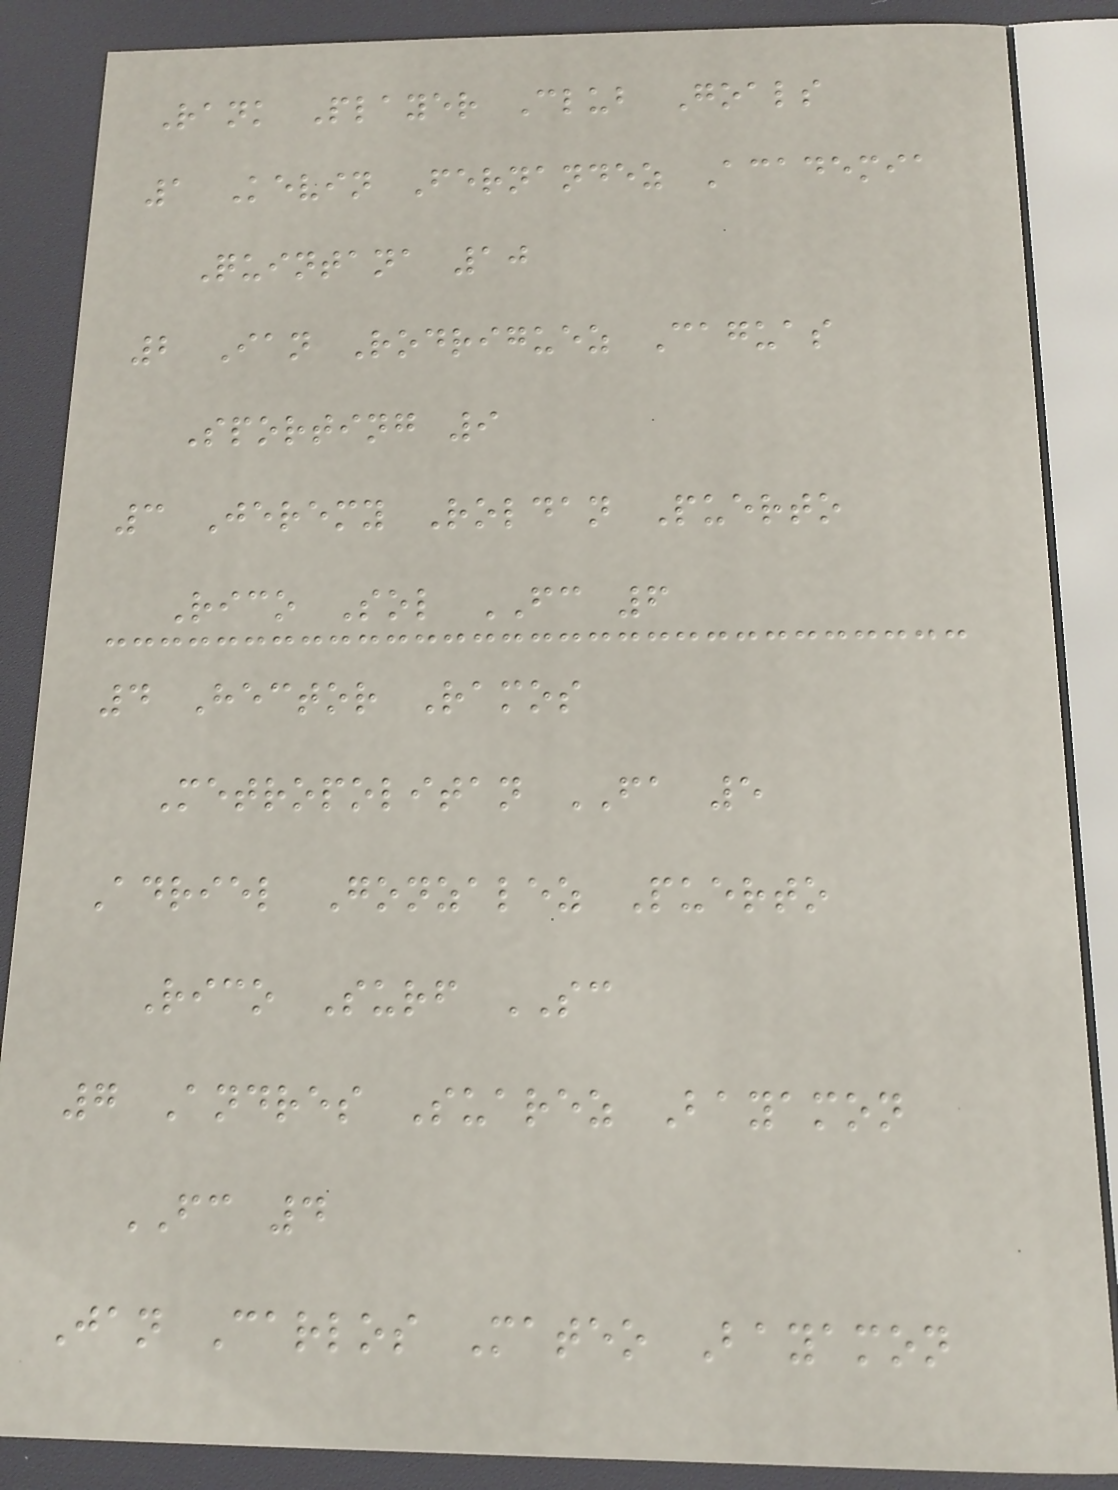Rank Player Club Goals
1 Kevin Fernandez Academia
Quintana 10
2 Ian Rodriguez Caguas
Sporting 9
3 Jeremy Roldan Puerto
Rico Sol FC 6
4 Hector Ramos
Metropolitan FA 5
Adriel Gonzalez Puerto
Rico Surf SC
7 Andres Suarez Bayamon
FC 4
Jan Carlos Mateo Bayamon
